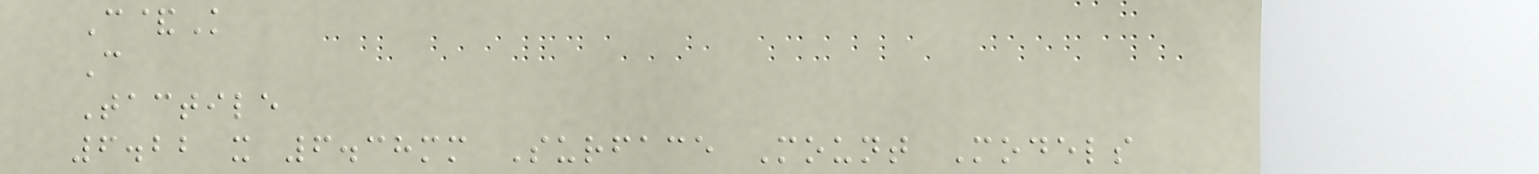C&K
C
Tactile
6.22 x 6.38mm Surface Mount Models
